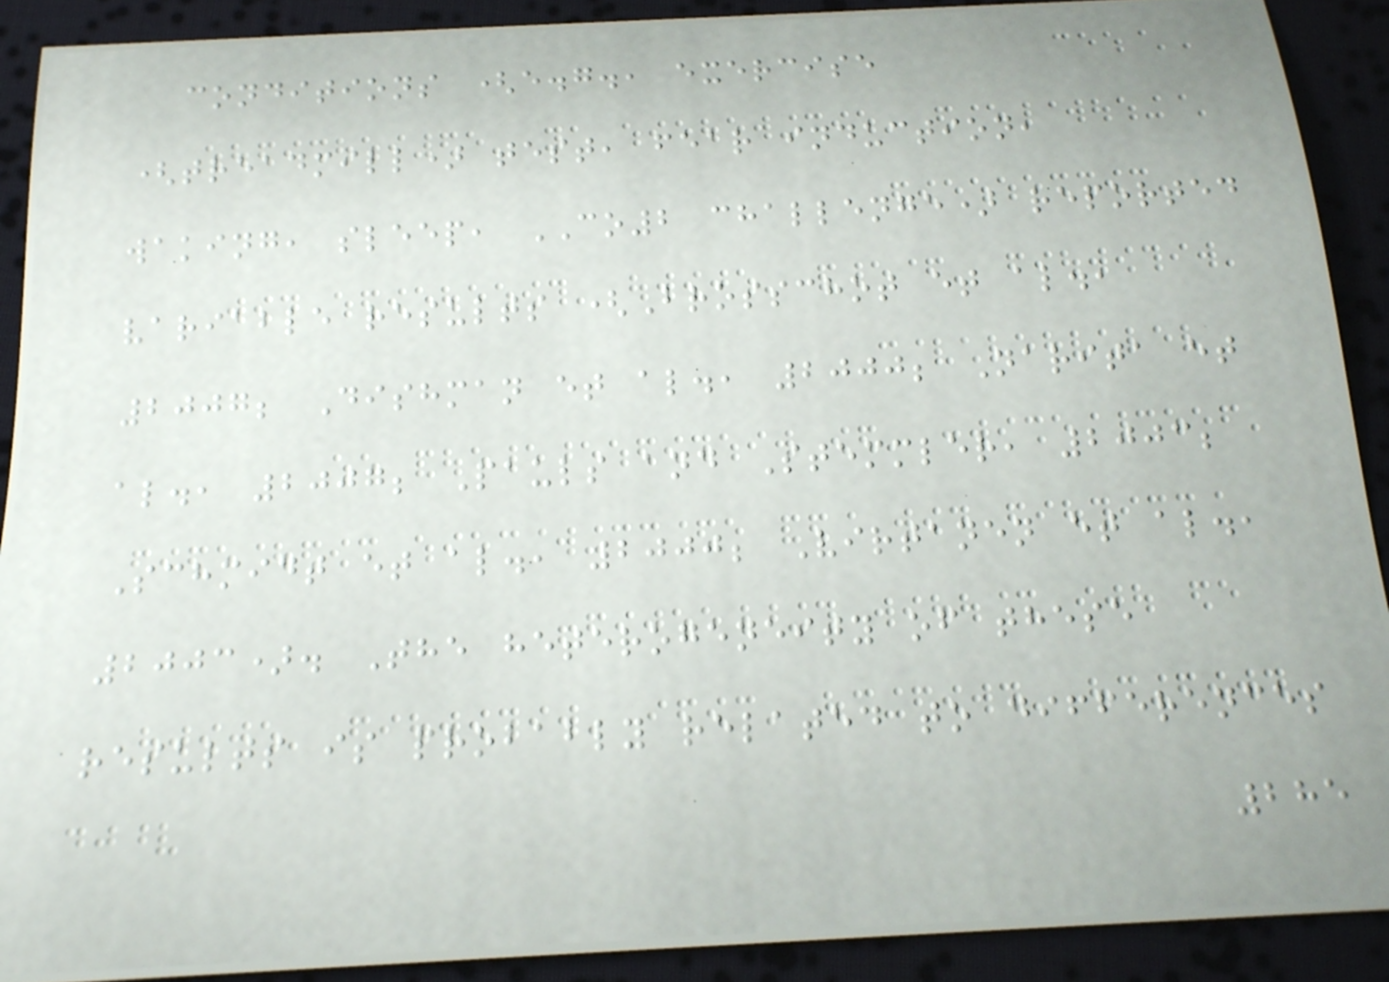conditions (e.g., exercise
(treadmill) test, fear induction,
waking, sleep, CO2 challenge) reported
variable results (Brosschot et al.,
2007; Dishman et al., 2000; Narita et
al., 2007; Pauls and Stemmler, 2003;
Schmidt et al., 2000; Virtanen et al.,
2003). The heterogeneity of these
results is probably related to differences
285
